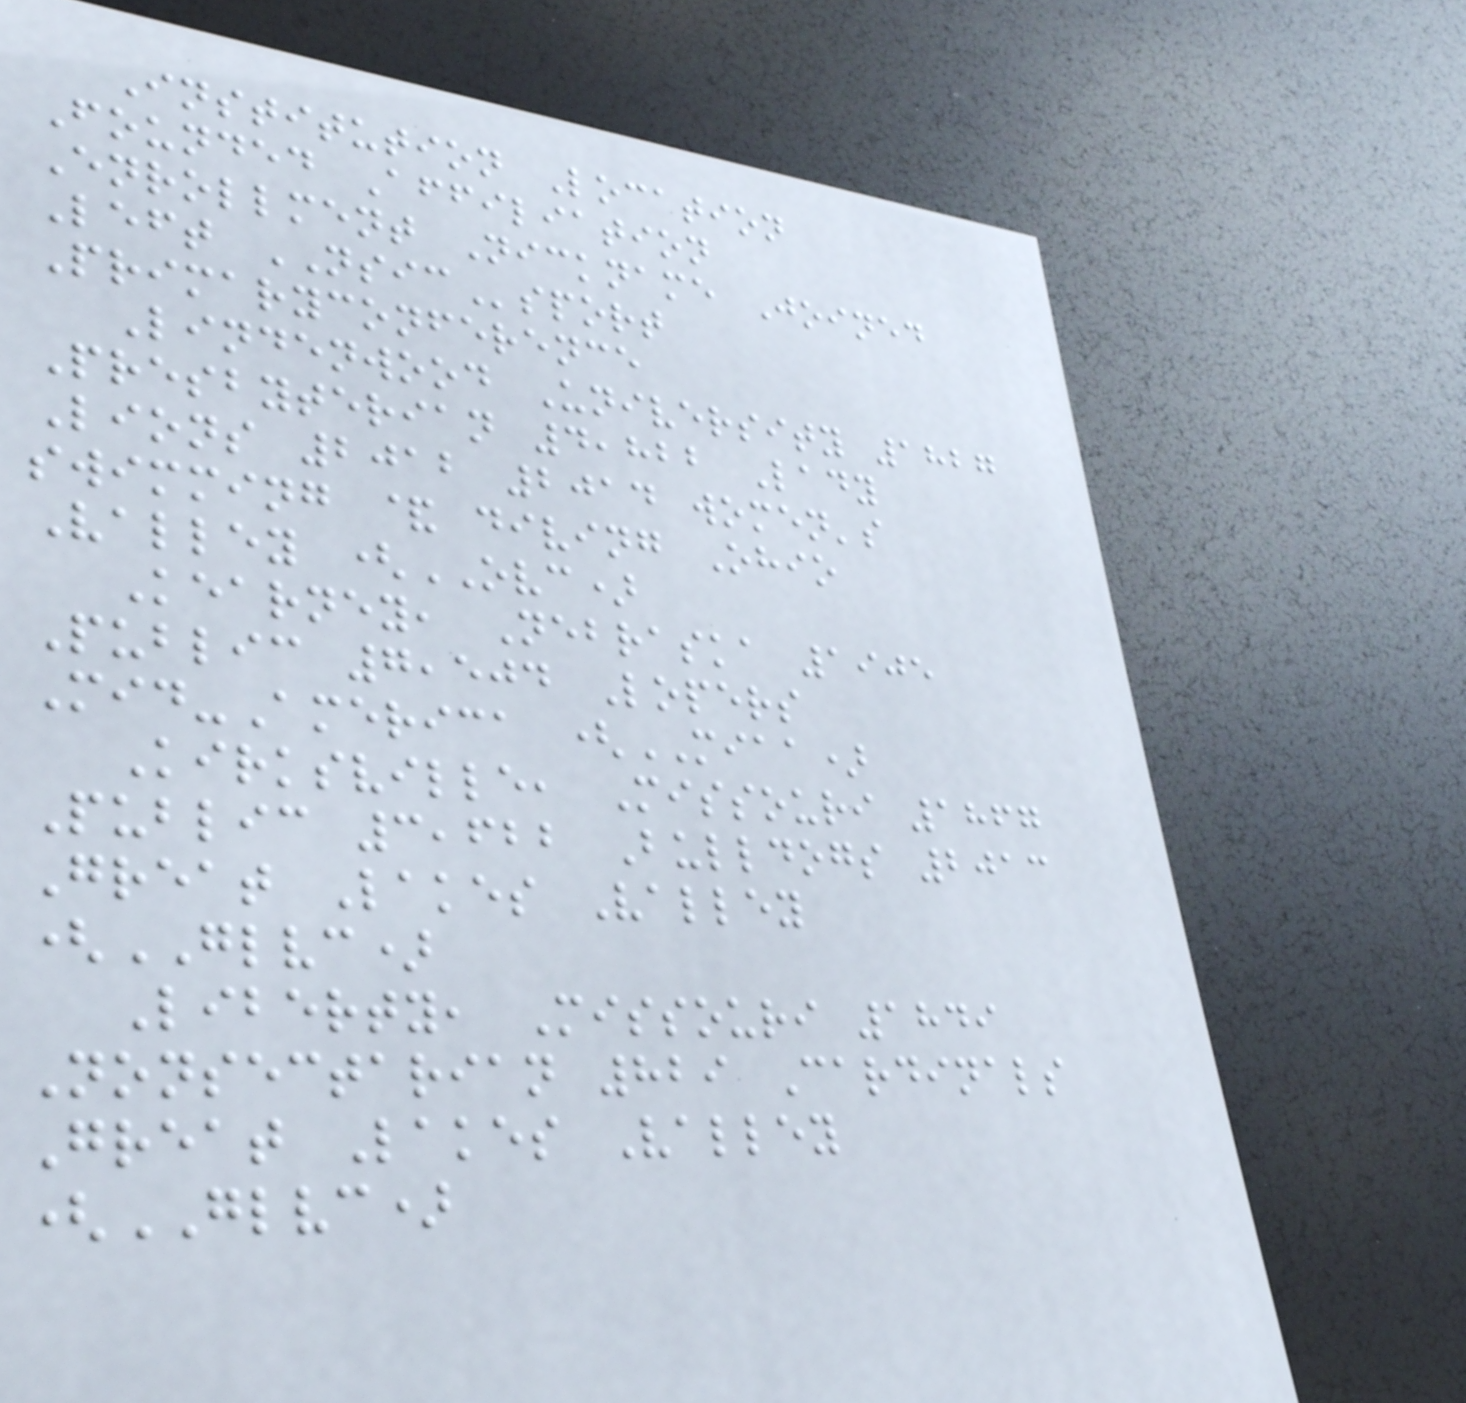Institution Location
Founded Affiliation
Enrollment Nickname Joined
Left NSICsport
Primaryconference
Lindenwood University 1827
Presbyterian 4,822 Lady
Lions 2012 2014 women's
swimming & diving Ohio
Valley (OVC)
Kearney, Nebraska 1905
Public 7,504 Lopers
Mid-America (MIAA)
Kirksville, Missouri 1867
Public 3,622 Bulldogs 2013
Great Lakes Valley
(GLVC)
Liberty, Missouri 1849
Nonsectarian 829 Cardinals
Great Lakes Valley
(GLVC)
